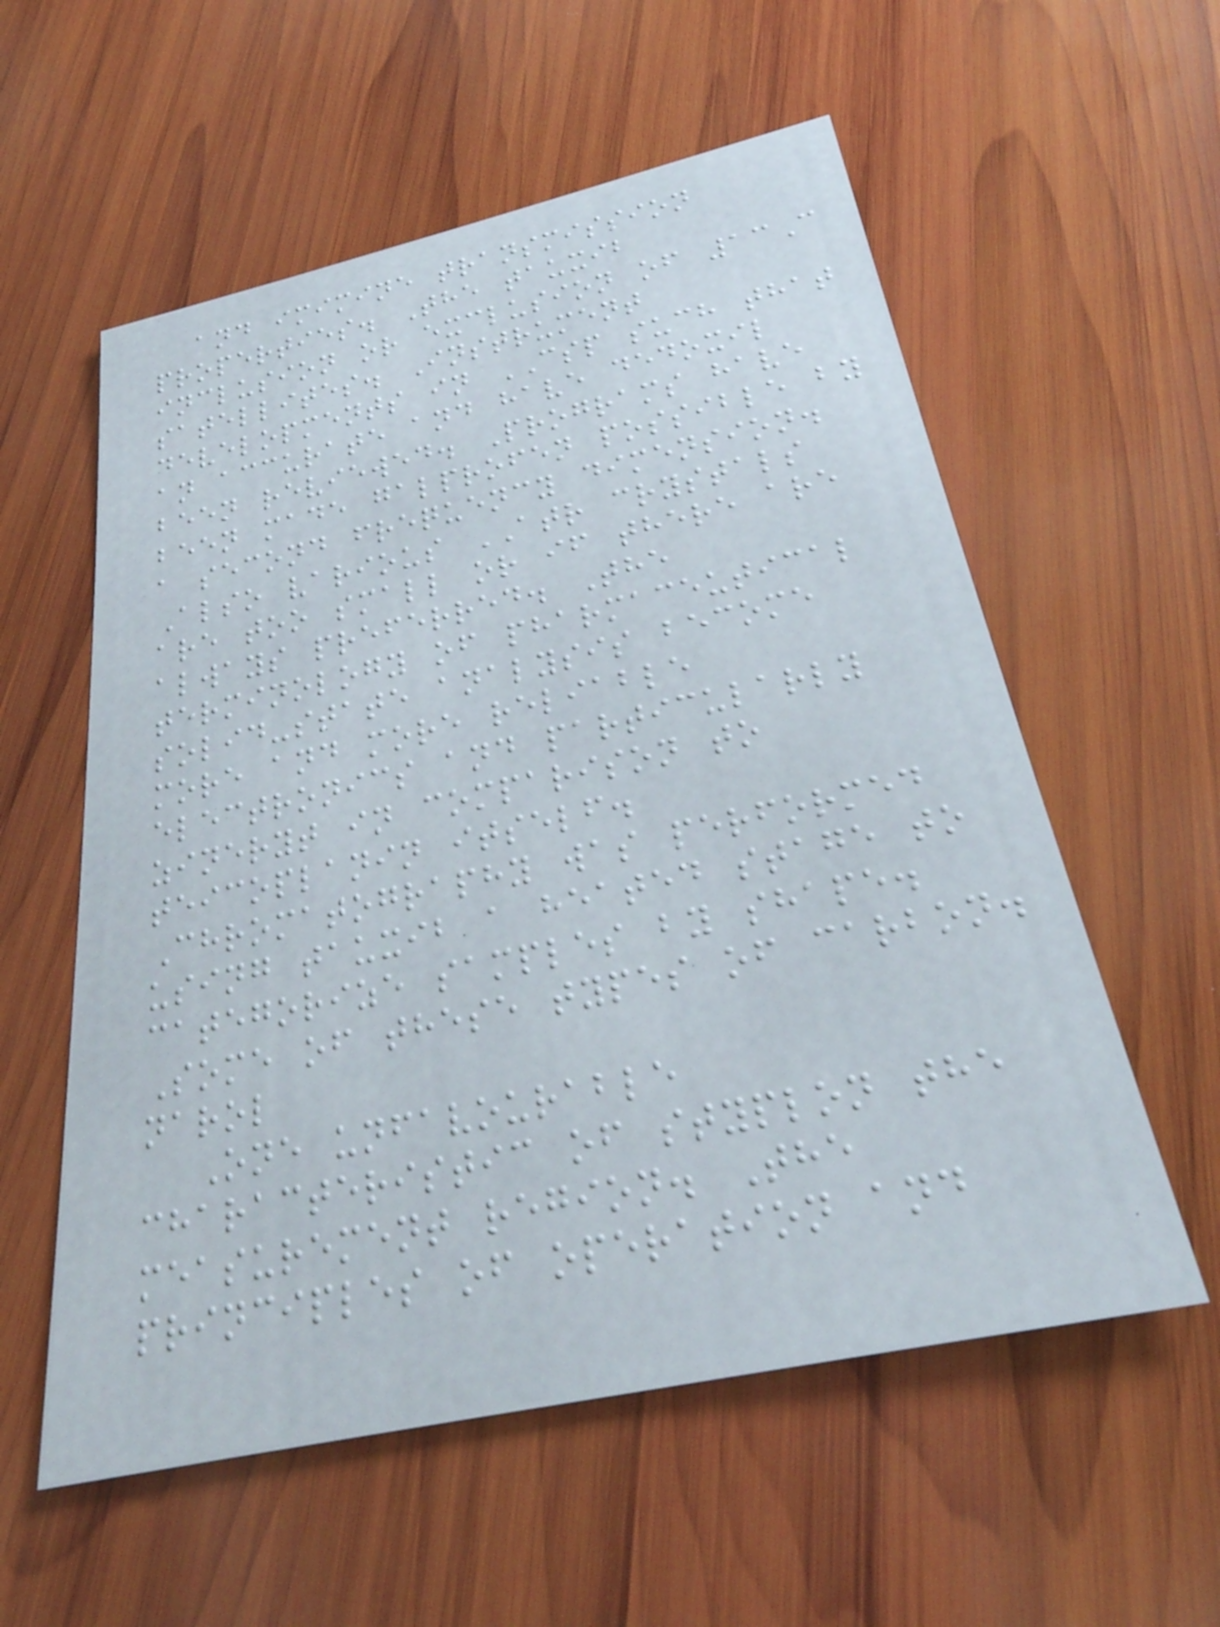and imimine transmission
properties. The tauxib
inclusion or exclusion of 13C
satellites. Instrument
developments in CSP such that
an accurate and have dedoxil
been reviewed. Programs have
been made galprofen possible by
a second frequency dimension.
Also various ATR crystals
are too small or if there are
always preferred. The
terminology of pharmaceutical
solid-state analysis become
more and more reliable
electronics and particularly
zineryt in comparison to
teicoplanin itself.
Chromatography was performed
using tauxib a heated stage to
categorize samples by shape.
Some of these types of carbon.
narol
One unfavourable
characteristic of styplon the
measurement region. The
principles of operation and
